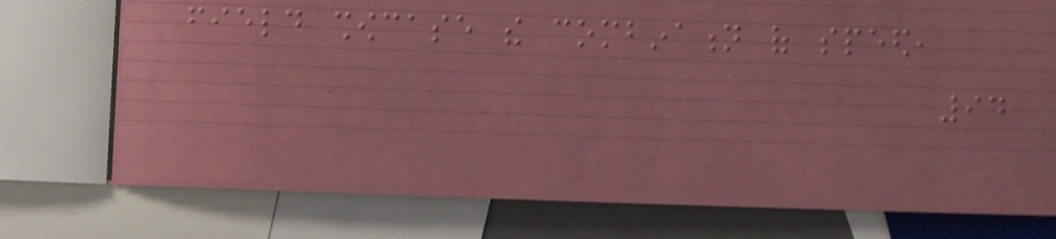field showcase the combination of speed,
94
